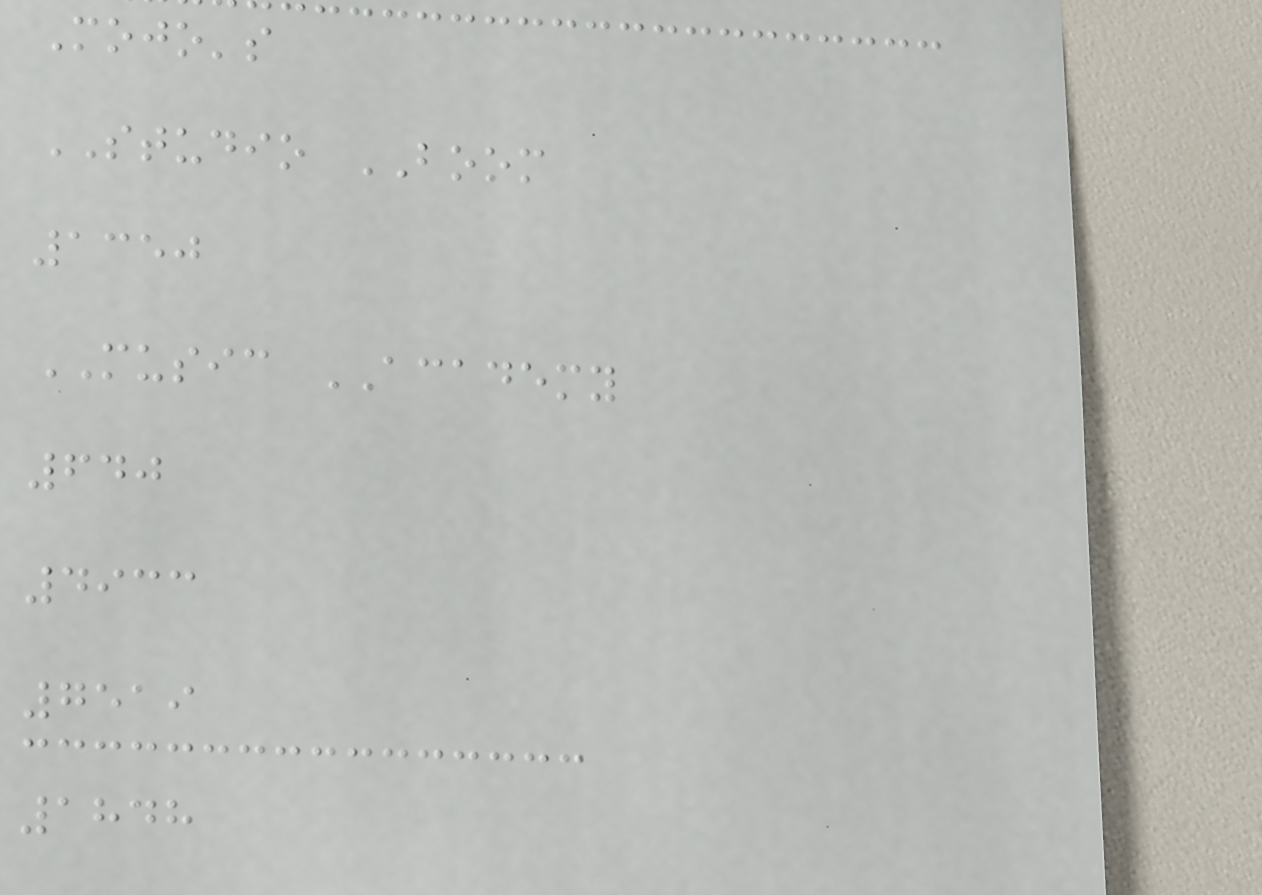Mojo's
STUDIO BOOM
1350
MUSIC ACADEMY
640
4933
7519
1848
